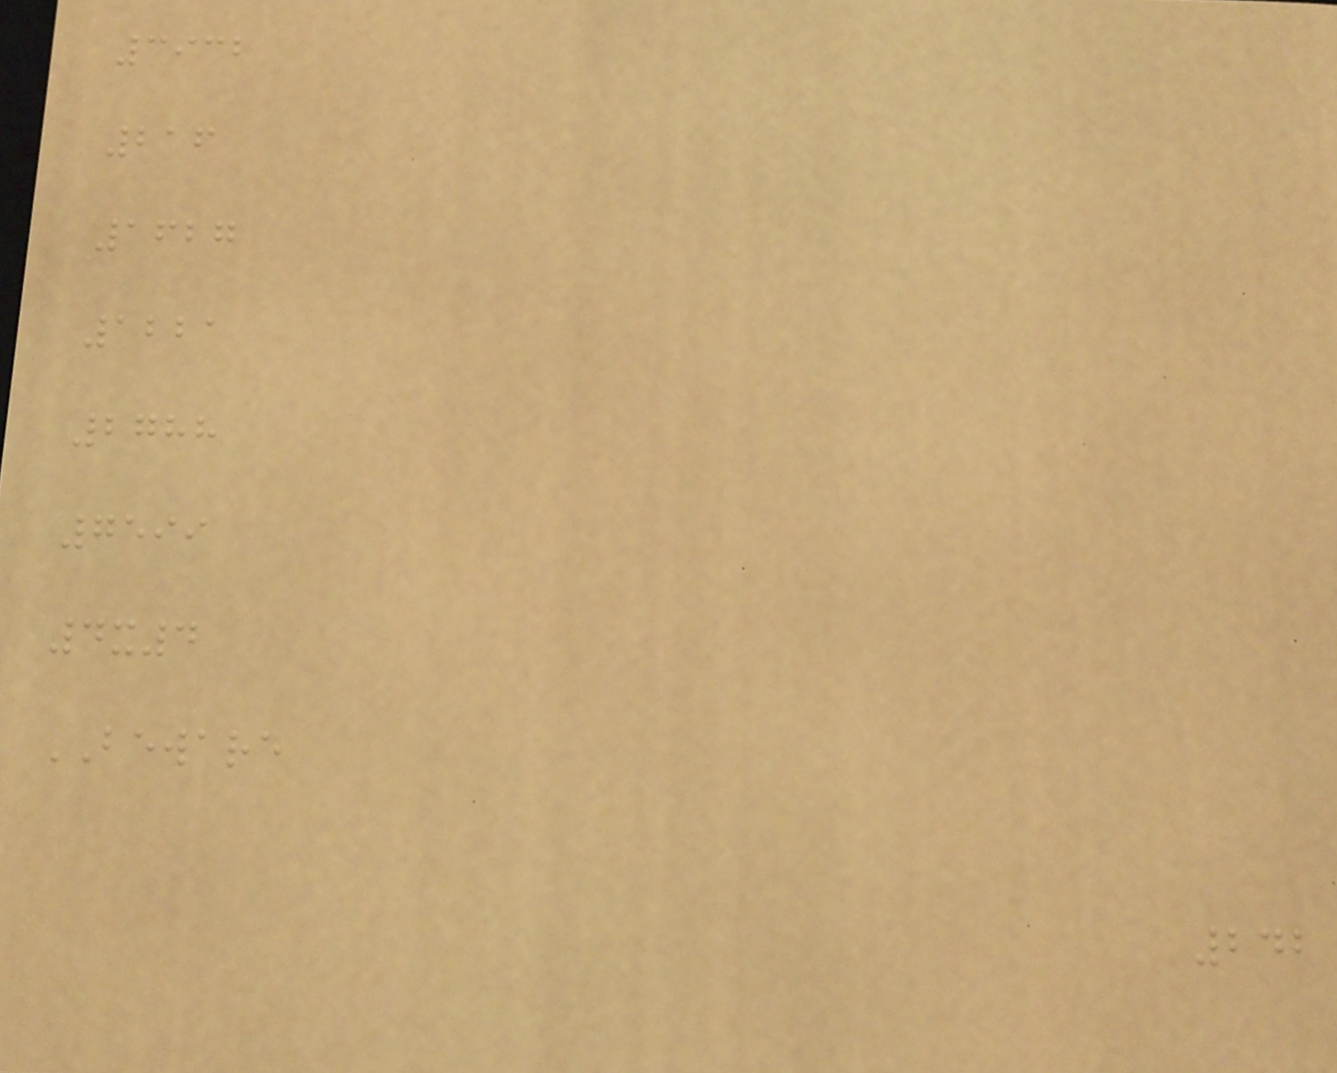3932
216
1627
1221
2788
7599
4x4
BEWARE
242
